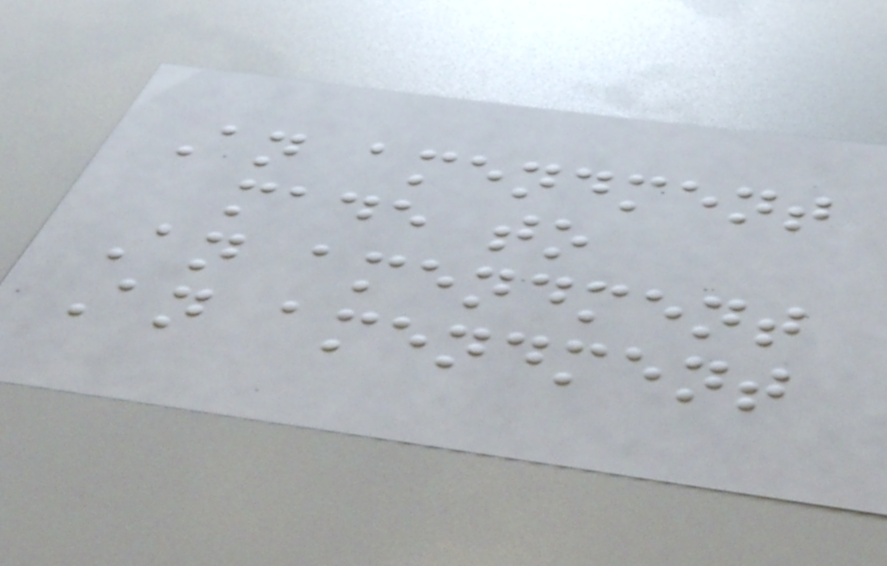An amendment
made to
An amendment
An amendment
